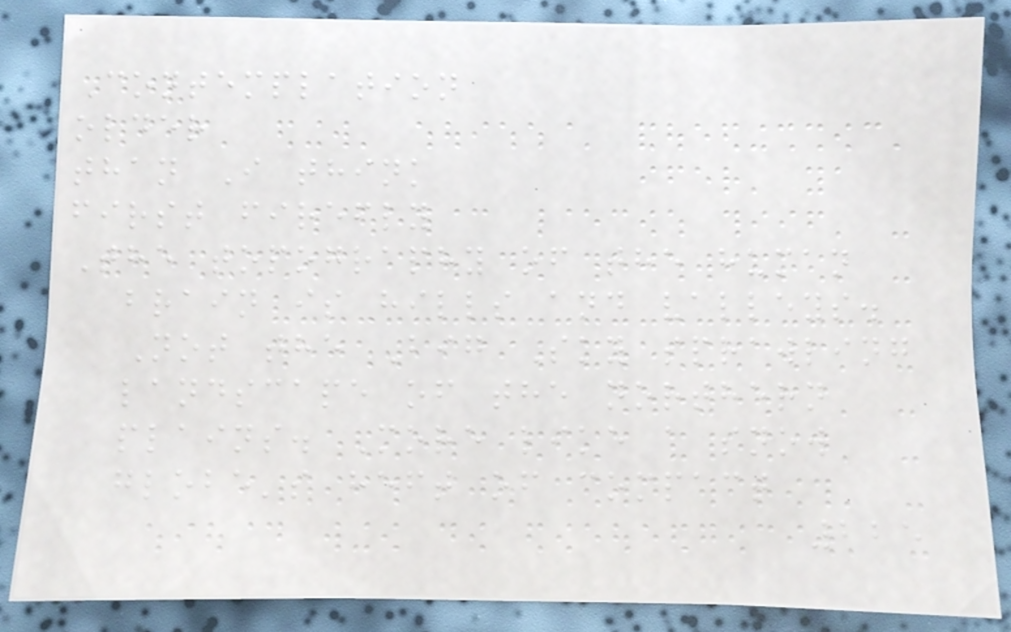Contemplation
older
than I think
first firefly
The topography of the human
brain is hills and valleys.
Not the Big Sky sprawling
landscape of the northern
plains. More like a snow
globe's heft of compact
225
